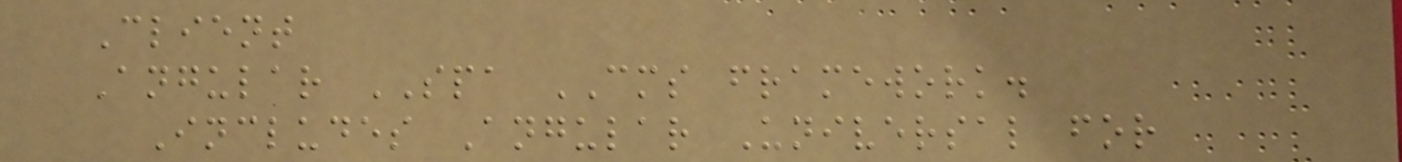Client
Angular SPA CMS framework.
Includes Angular Universal for
